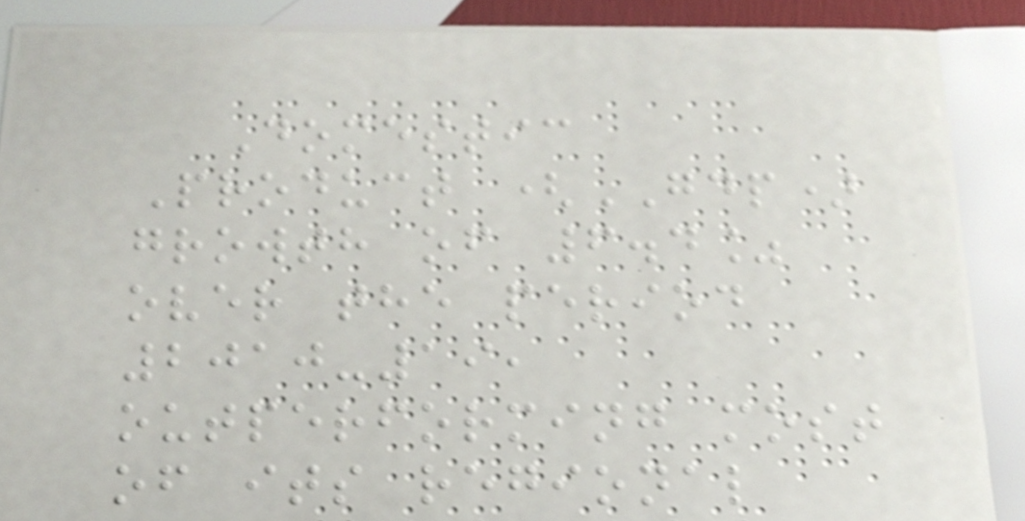Domestic
Product (GDP)
growth of 6.4%
over the period
2010-19,
outperforming most
of its regional
